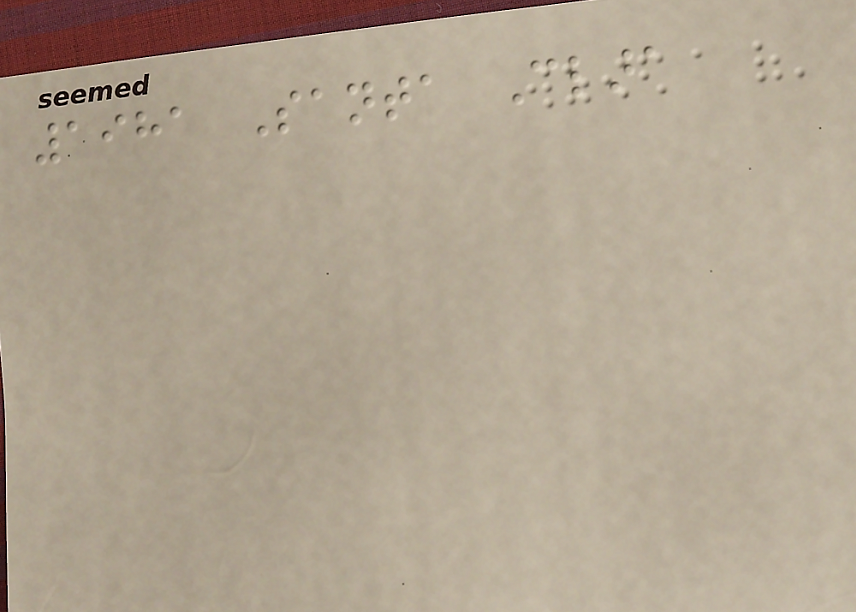1981 Santa Clara
